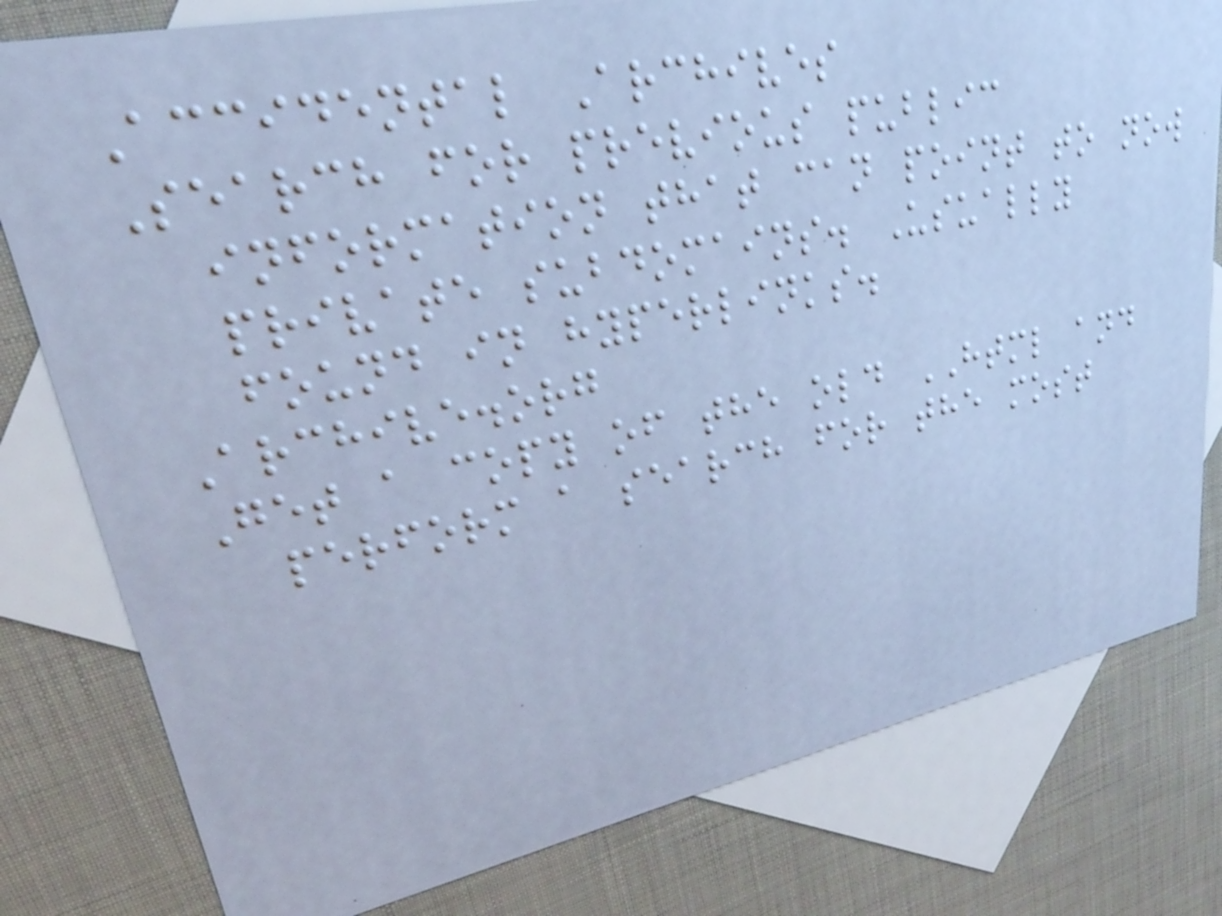Accidental Archives
Search for previous public
information that can point to now
private subdomains. Usually
found in hyperlinks.
Archive.org
Get a copy of the old HTML and
perform a search for the most
